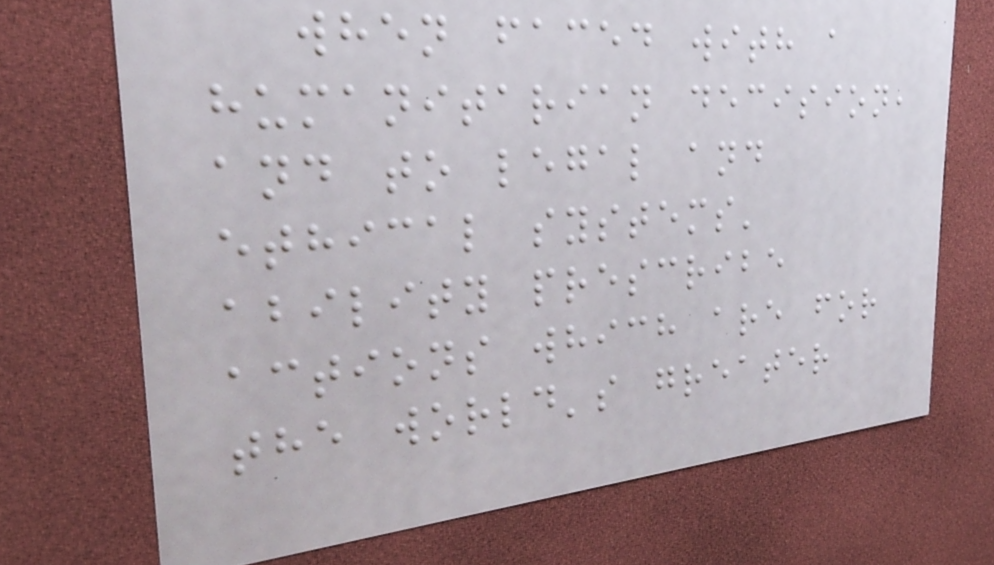when faced with a
humanitarian decision,
and to legal and
ethical systems'
ability prescribe
actions which are for
the world's greater
